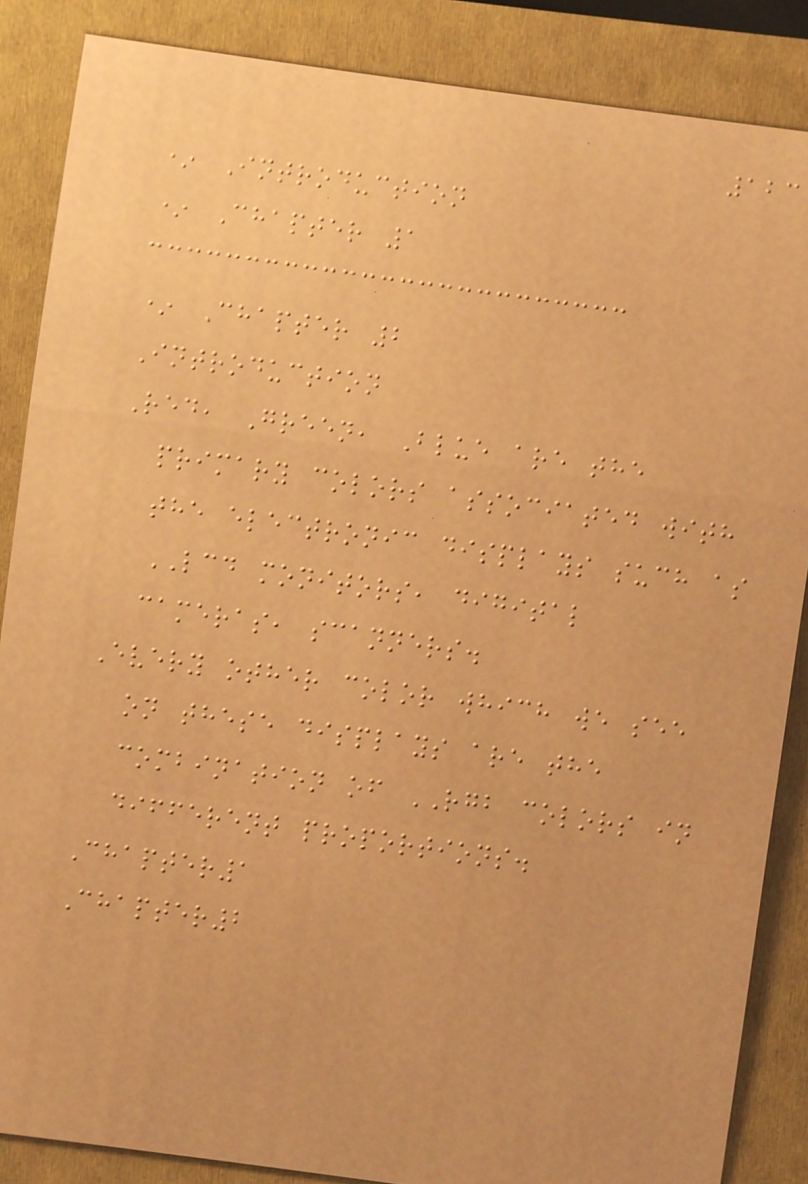123
* Introduction
* Chapter 1
* Chapter 2
Introduction
Red, Green, Blue are the
primary colors associated with
the electronic displays such as
LCD monitors, digital
cameras, scanners.
Every other color which we see
on these displays are the
combination of RGB colors in
different proportions.
Chapter1
Chapter2
